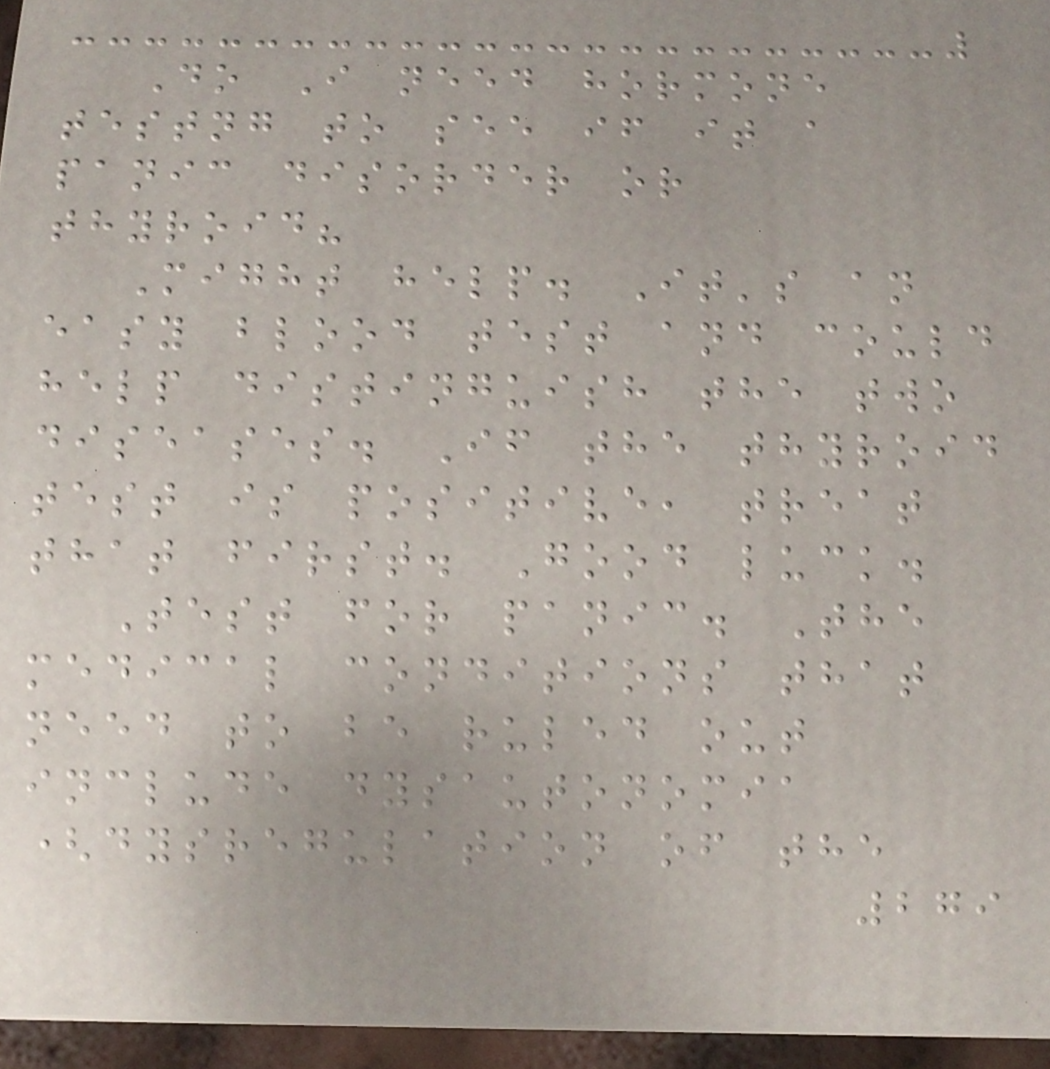Do I need hormone
testng to see if it a
panic disorder or
thyroid?
Might help. It's an
easy blood test and could
help distinguish the two
diseases. If the thyroid
test is positive, treat
that first. Good luck.
Test for panic. The
medical conditions that
need to be ruled out
include dysautonomia
(dysregulation of the
279
